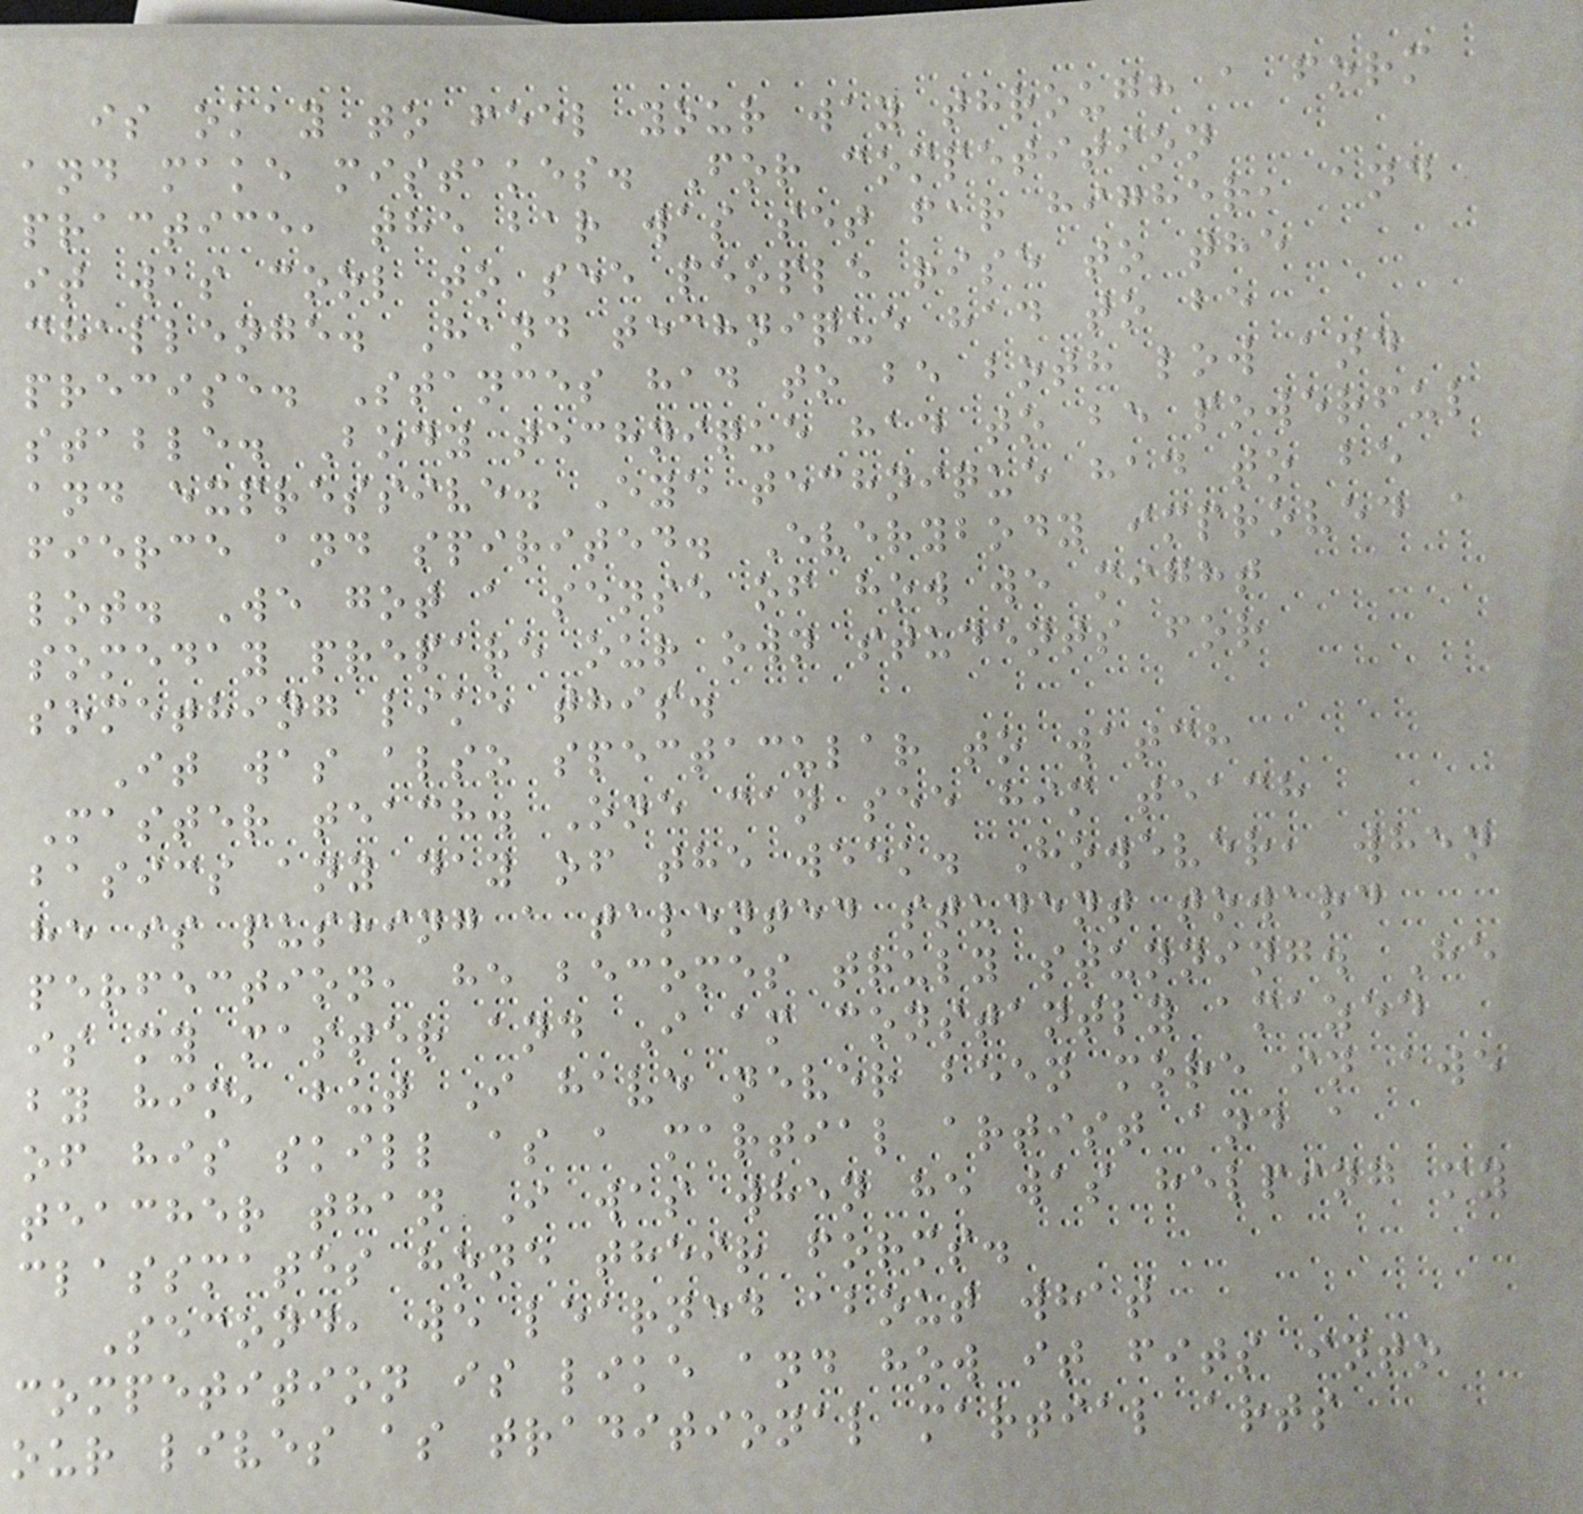is okay to feel your way through a form
and make mistakes. For competition
practice, the bar was set far higher, and
it was cool to see people rise to the
challenge. Hand technique had to be
precise. Stances had to be both low and
stable. Body technique had to be powerful
and expressive. Eye technique had to be
fierce and spirited. Everybody improved a
lot. We got a sense of how we might
someday prepare our own students for
something like this.
It was also spectacular to watch
Master teach. One can see him teach
basics any day of the week. However, when
he is pushing a talented student toward
perfection, he becomes truly stunning. He
is my master and I am constantly amazed
by him, but I have never been more in awe
of his skill as a martial artist and a
teacher than I was when he was helping my
classmates hone their forms.
Second, we learned about what
competition is like and how it fits into
our lives as traditional martial arts
